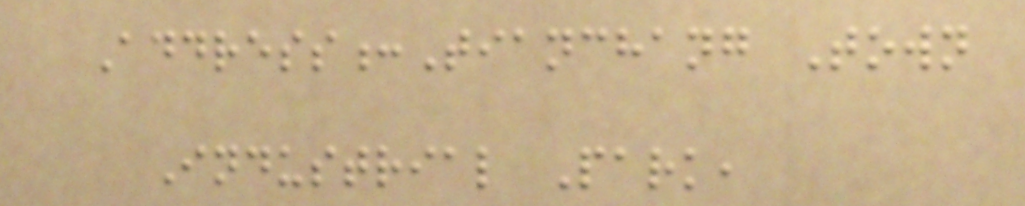Address:Tianchang Town
Industrial Park,
